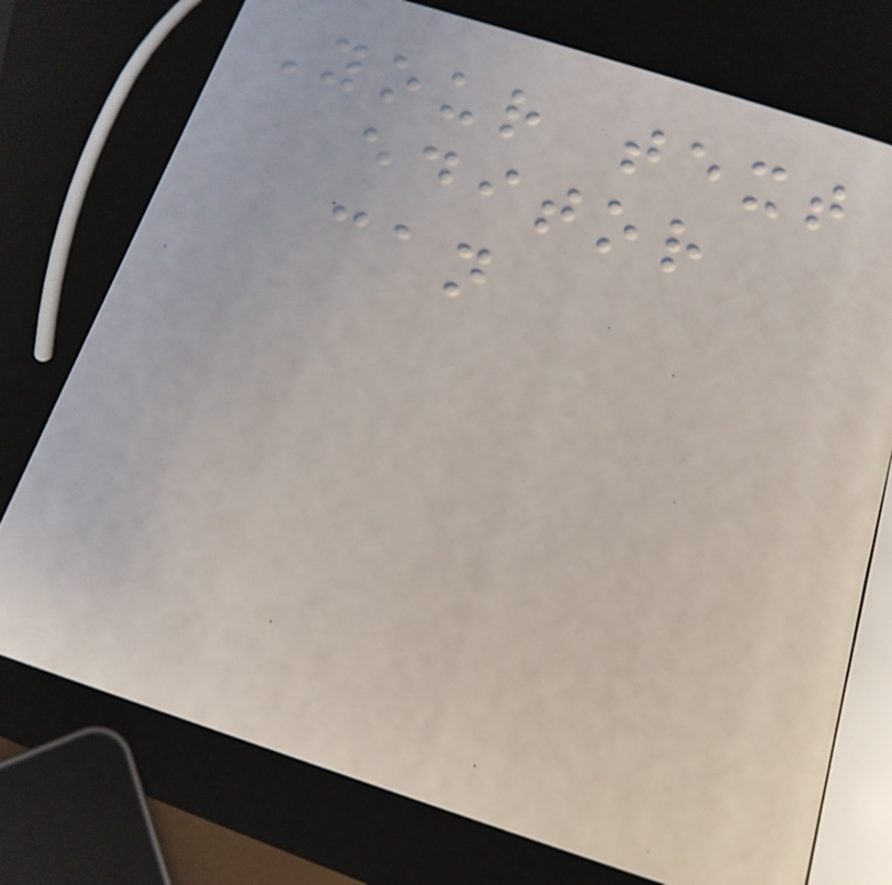Your text
editor
can
